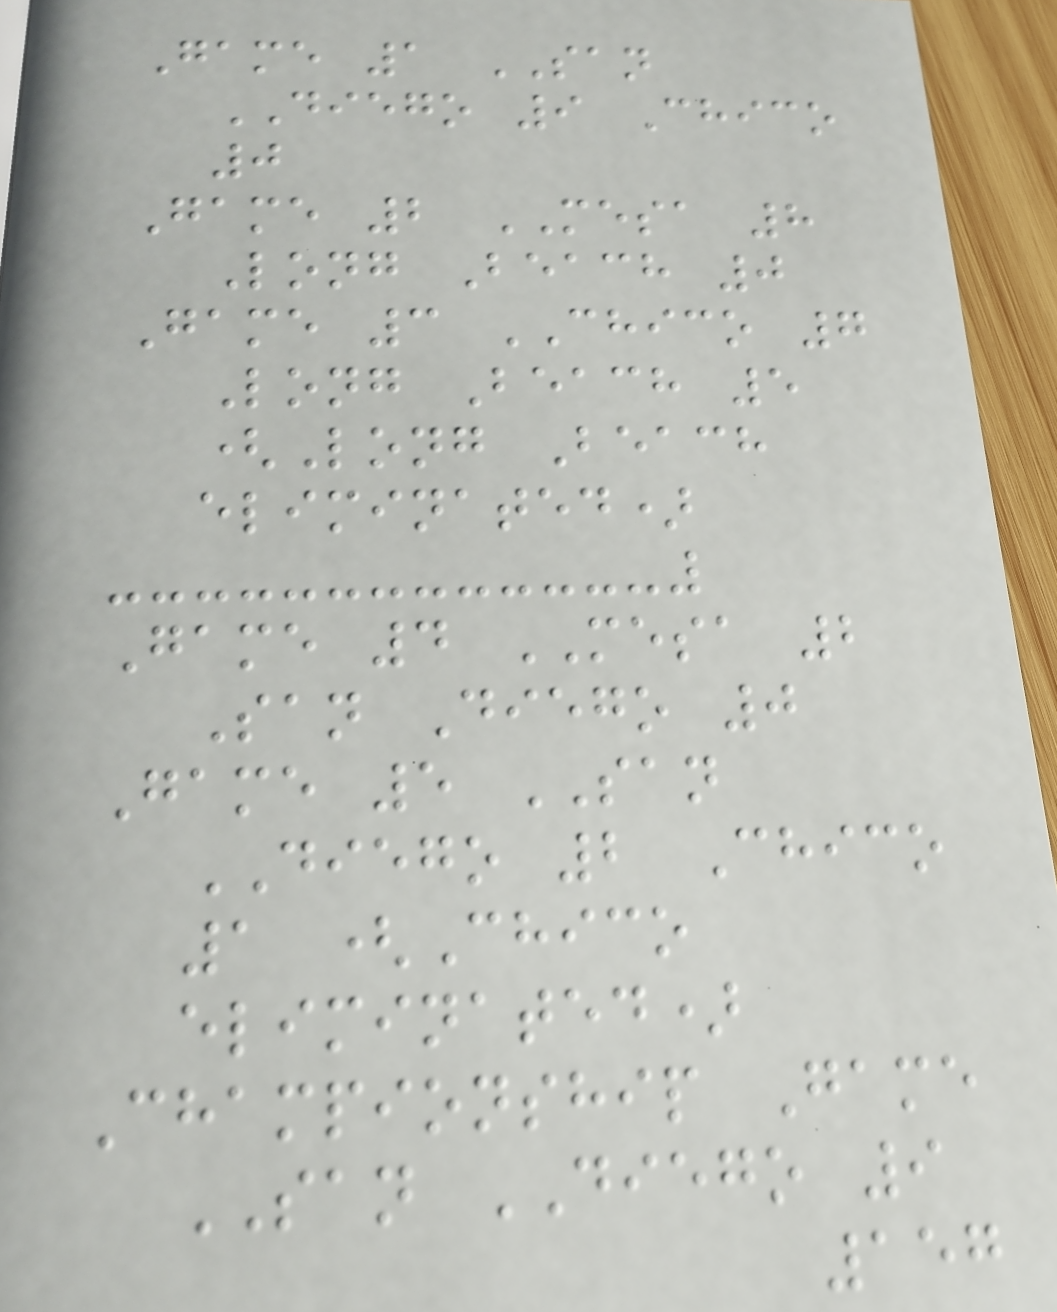Game 1 SAN
DIEGO 9 Chico
0
Game 2 MESA 8
Long Beach 0
Game 3 CHICO 7
Long Beach 5
(Long Beach
eliminated)
Game 4 MESA 2
San Diego 0
Game 5 SAN
DIEGO 2 Chico
1 (Chico
eliminated)
Championship Game
SAN DIEGO 9
157
